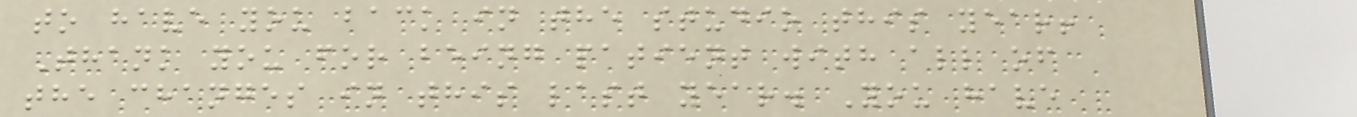to have you back in the studio this year!
Thank you for being patient with all of
the changes in this last year. You have
